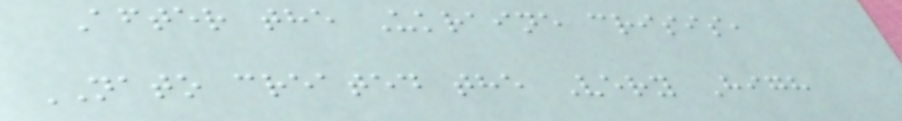After the Ukraine crisis,
NATO created the Very High
